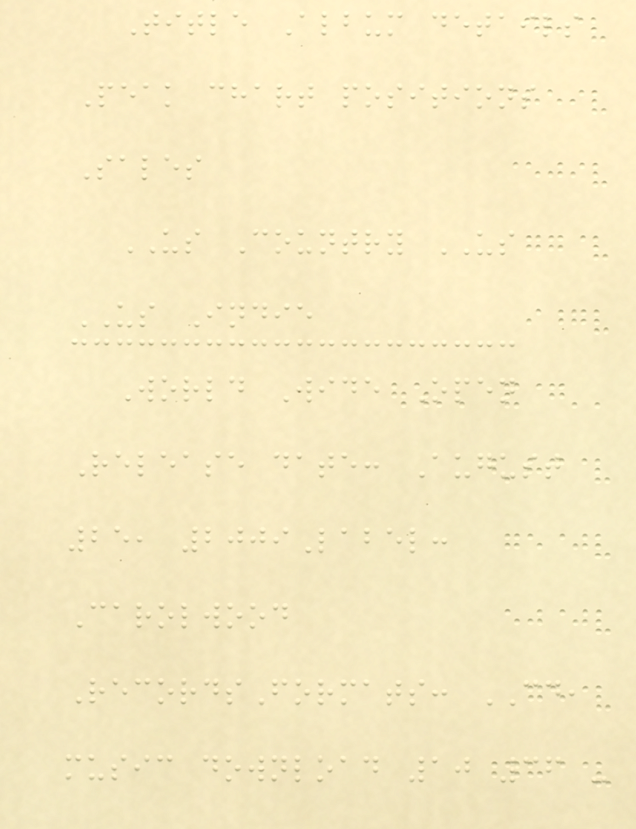Title Album details
Peak chart positions
Sales
US Country US
US Indie
World Wide Open
Release date: August
25, 2009Label:
Carolwood
RecordsFormats: CD,
music download 10 36 -
